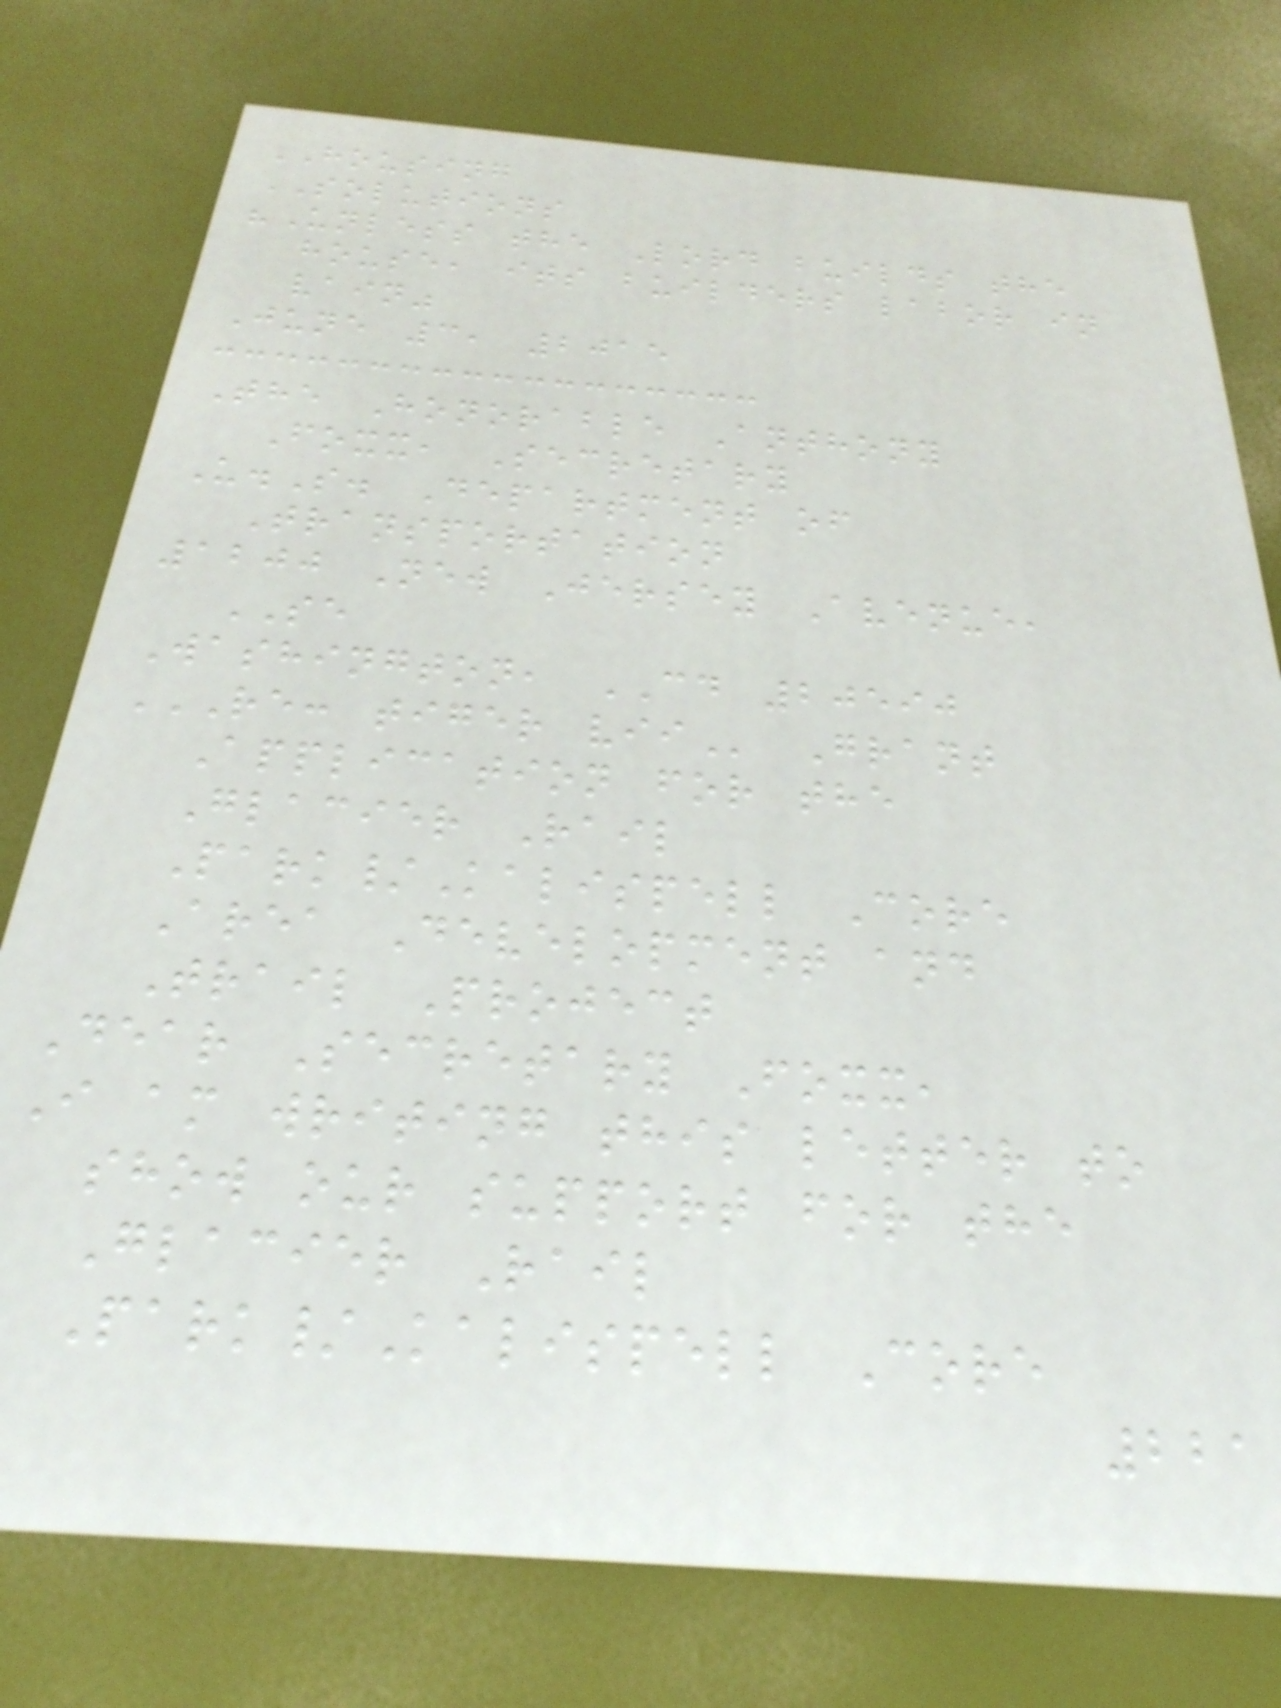HOUSING
SOLUTIONS
"Unless the Lord builds the
house, its builders labor in
vain"
June 3, 2015
The Honorable Anthony
Foxx, Secretary
U.S. Department of
Transportation
1200 New Jersey Avenue,
SE
Washington, CD 20590
RE: TIGER VII Grant
Application for the
Glacier Rail
Park/Kalispell Core
Area Development and
Trail Project
Dear Secretary Foxx,
I am writing this letter to
show our support for the
Glacier Rail
Park/Kalispell Core
221
